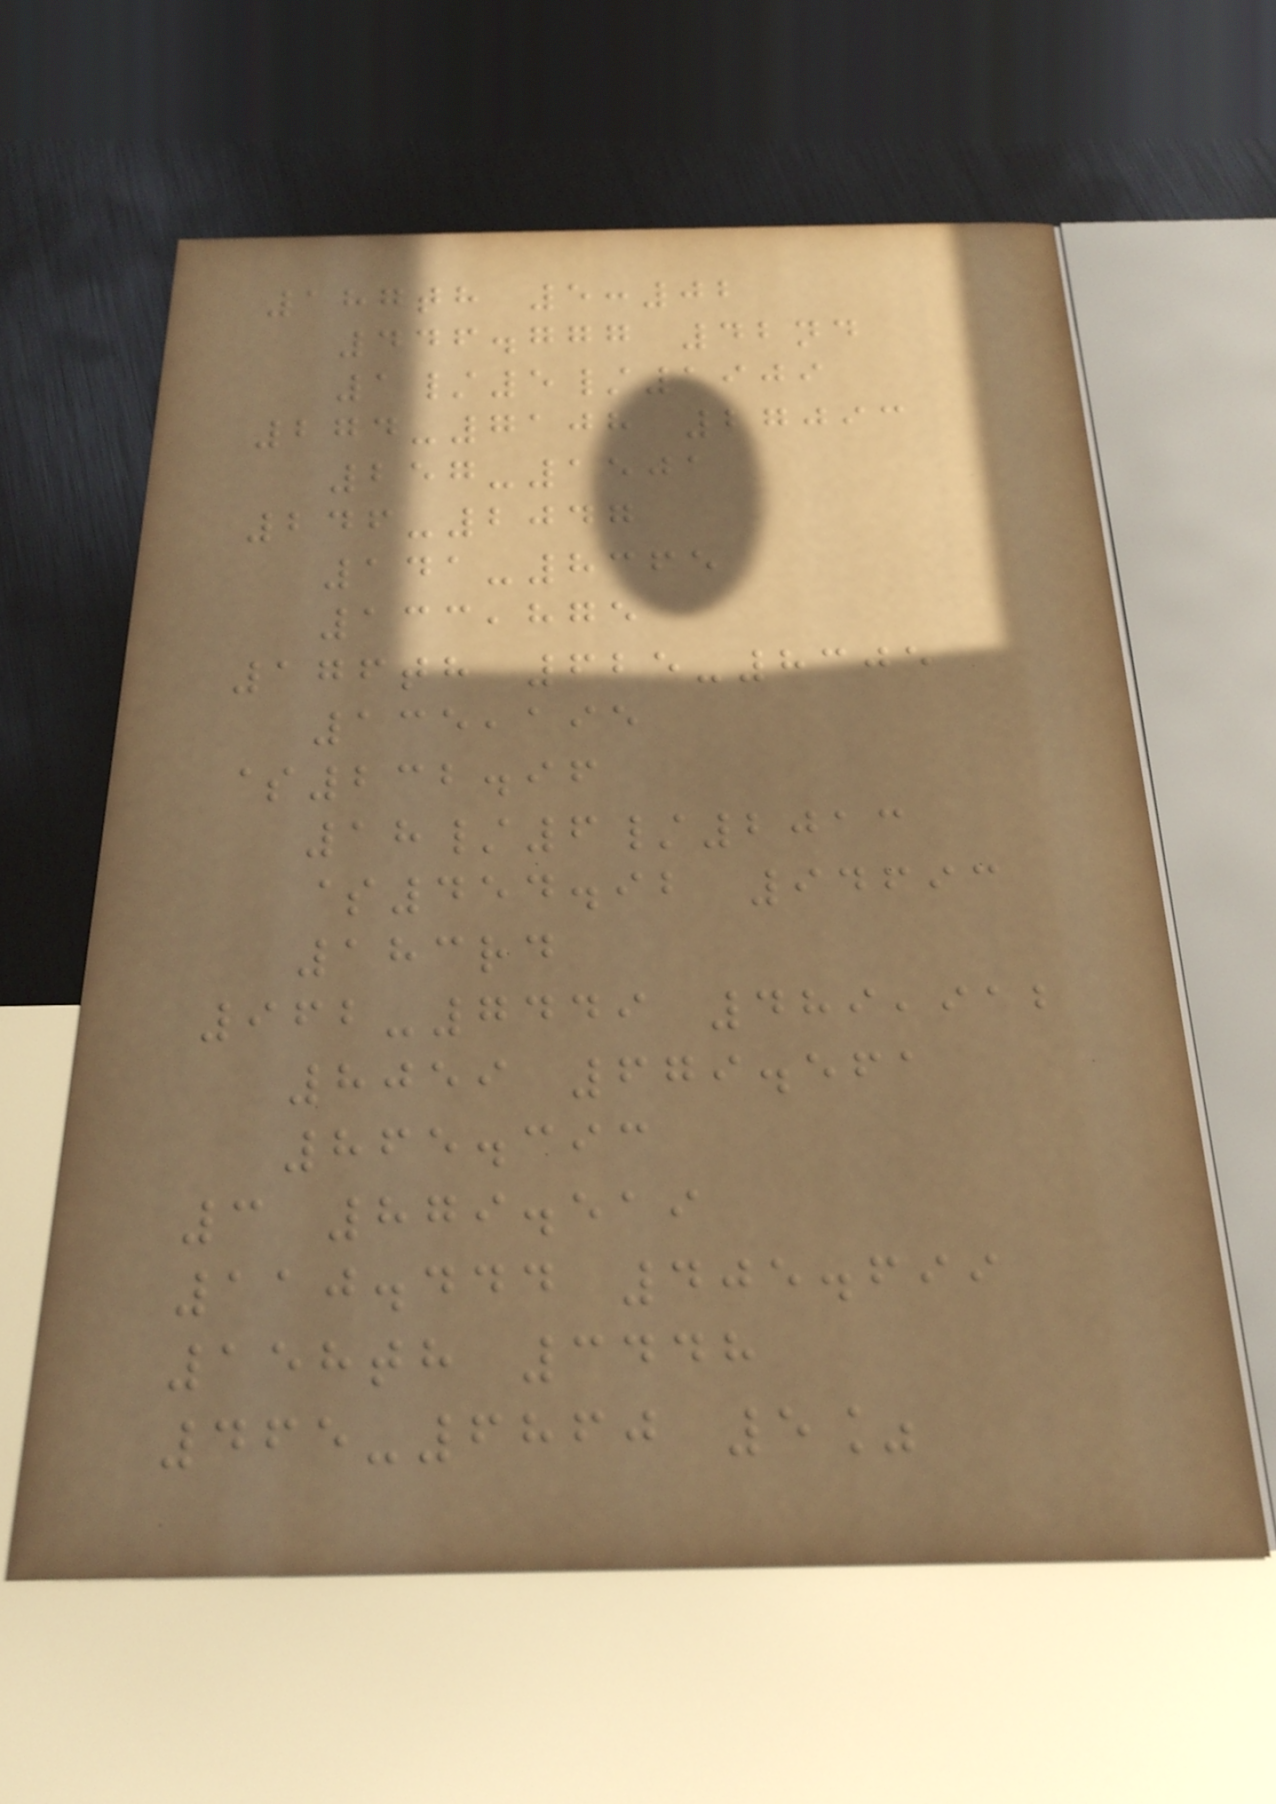187th 5:02
446.777 42nd
1/5/1909
274-7108 27093
257-1501
246-2047
141-8365
133,875
176th 625-8305
135,195
$232.96
18/6/2013
$454.92 94693
183rd
962-7449 489,912
8059 679.561
865.393
3 879.519
110.444 405.699
158th 3448
465-6860 5%
